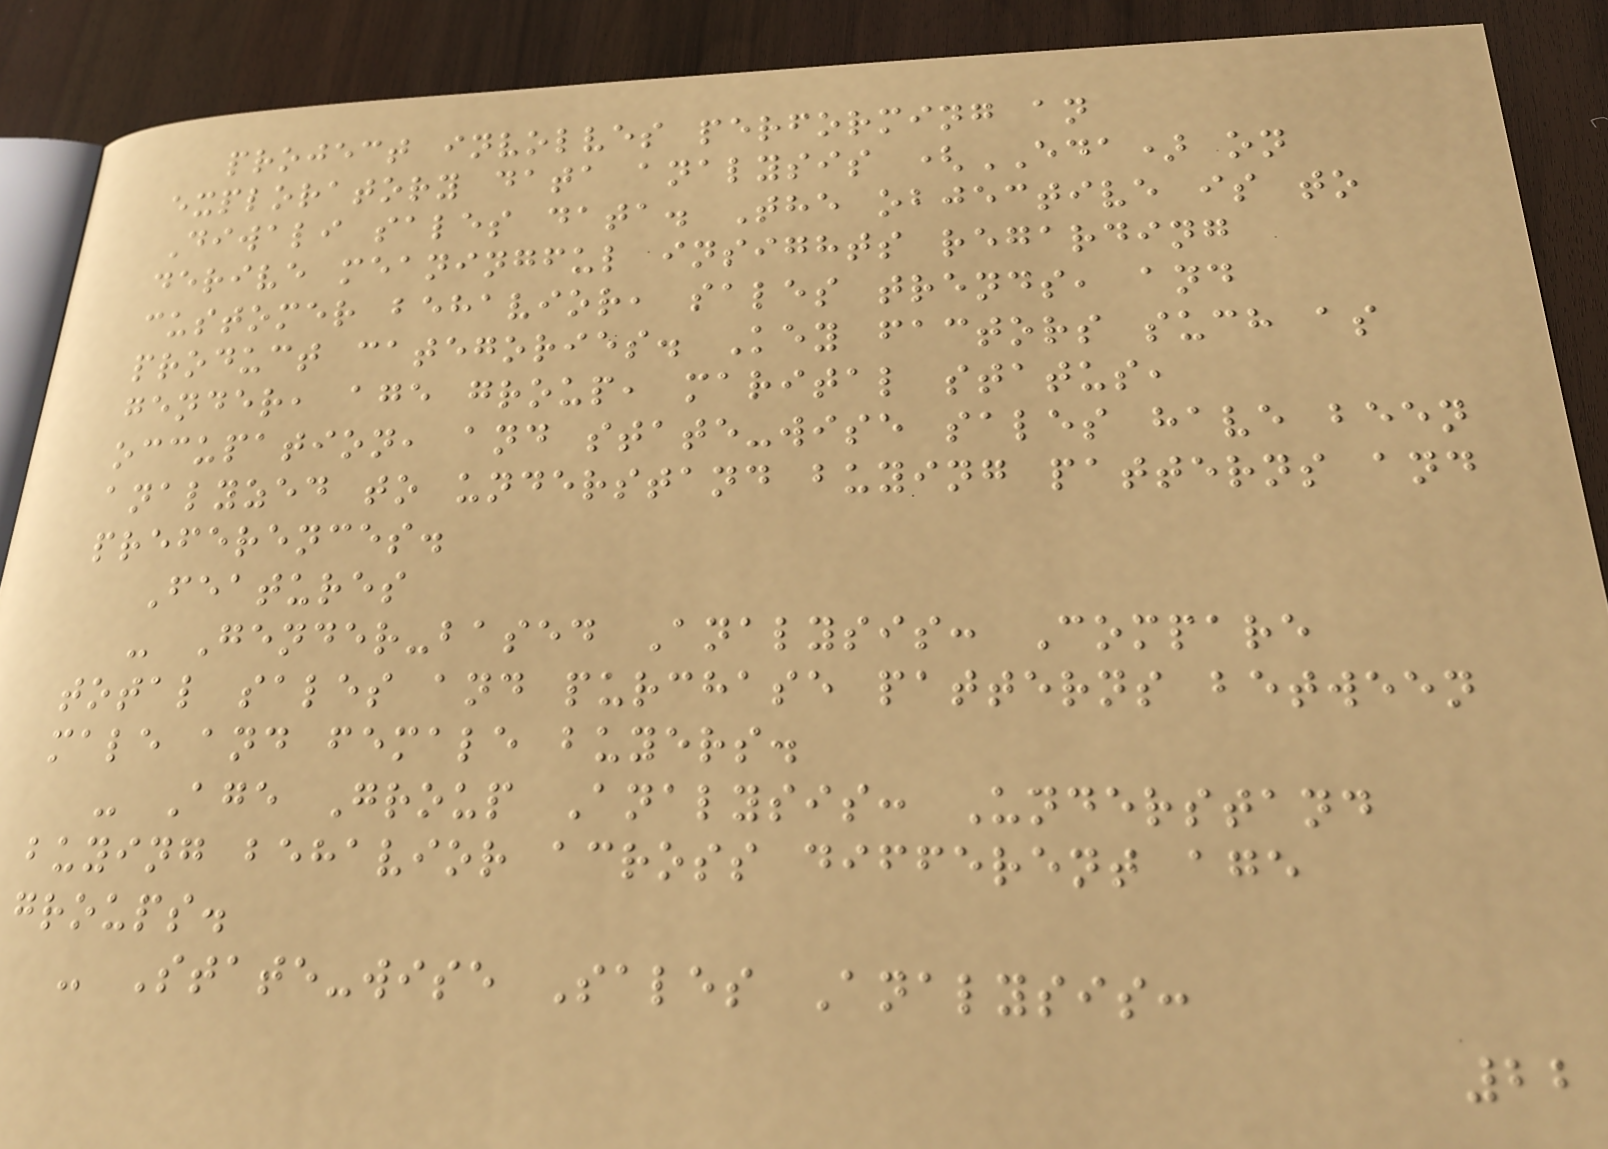project involves performing an
exploratory data analysis (EDA) on
Diwali sales data. The objective is to
derive meaningful insights regarding
customer behavior, sales trends, and
product categories. Key factors such as
gender, age group, marital status,
occupation, and state-wise sales have been
analyzed to understand buying patterns and
preferences.
Features
- Gender-based Analysis: Compare
total sales and purchase patterns between
male and female buyers.
- Age Group Analysis: Understand
buying behavior across different age
groups.
- State-wise Sales Analysis:
22
